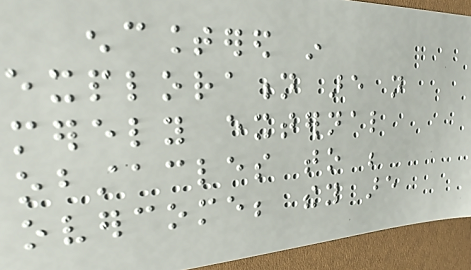encountered in
exploration are not
merely external
obstacles to be
overcome; they are
